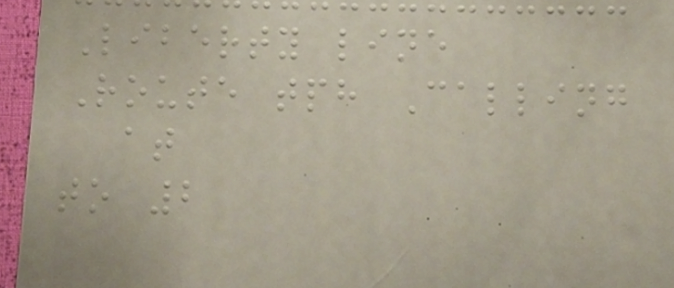Liberty line
Route tph Calling
at
to 2
